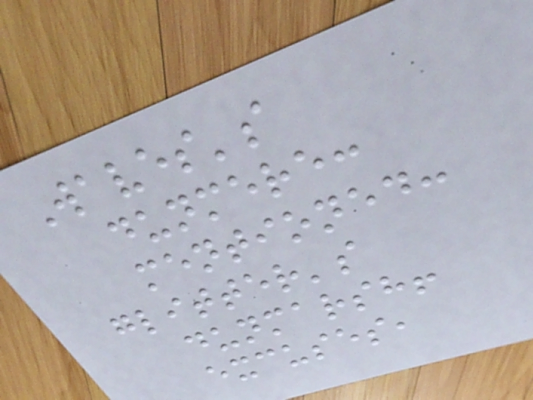Waves's
dunmere:
mentioned:
glitter's
dunmarsh!
excuses,
